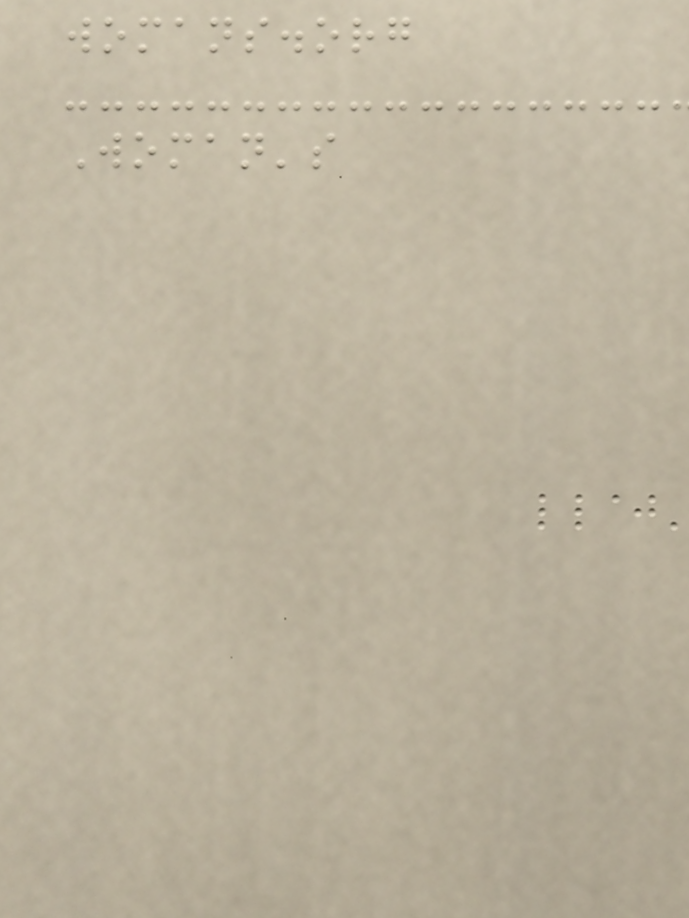womans.org
Woman's
